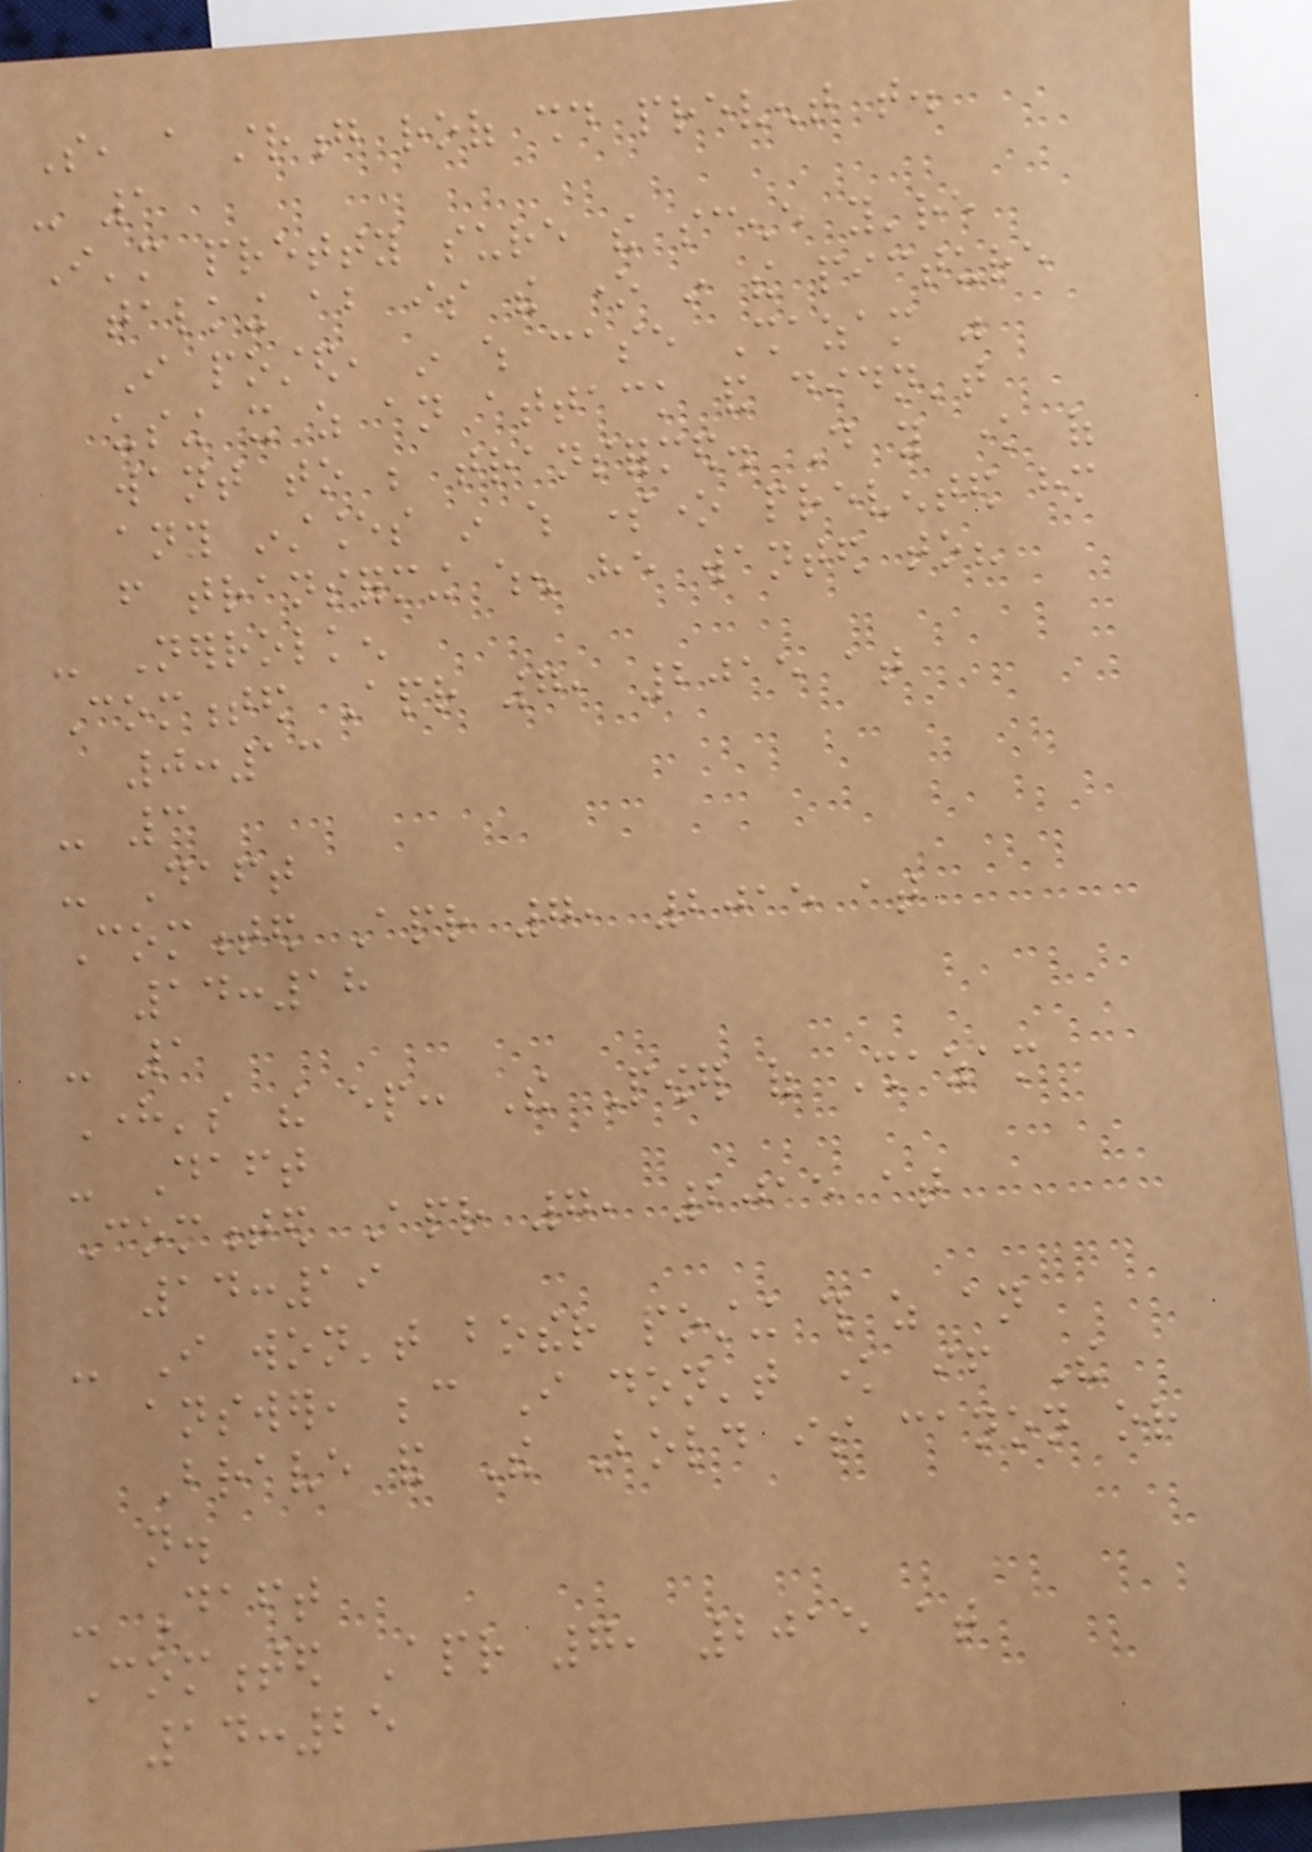So, a strong roof should prevent that.
- 1
I'm pretty sure the scene you're
talking about is the one in the picture
I posted, in which case Shazam was
using it as an attack and didn't
want to be transformed. Do you know of
any instances in which someone prevented him
from transforming when he wanted to?
- Nerrolken
Commented Apr 7, 2015 at
0:13
- 3
- Daft
Commented Apr 7, 2015 at
14:18
- 1
Here's the ep: The Power of Shazam
- Daft
Commented Apr 7, 2015 at
14:19
- I won't bother posting this as an
answer, because I don't know if The
Brave and The Bold is canon or
not.
- Daft
Commented Apr 7, 2015 at
14:25
